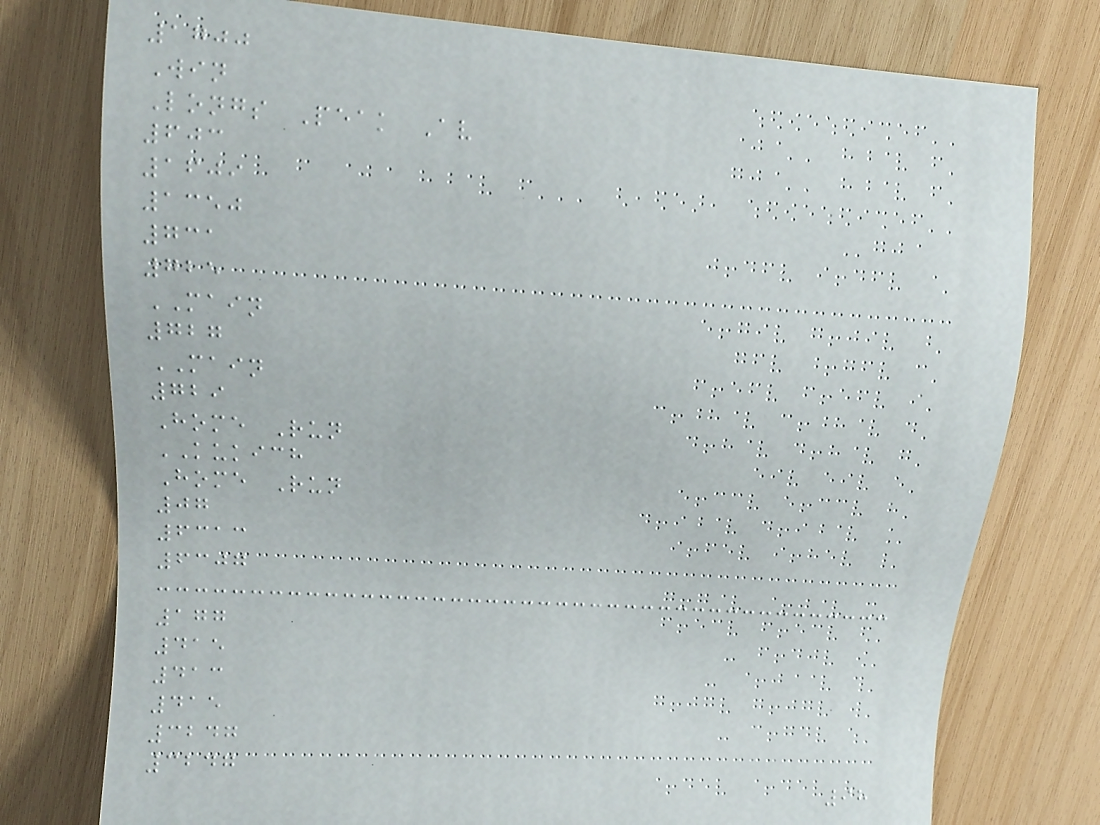1700
Win
Longs Peak Av
603
1609
1350
731
725
MAIN
727
MAIN
729
Home Run
KUKICH
Home Run
07
6313
6307
177
415
413
415
3247
3247
98
